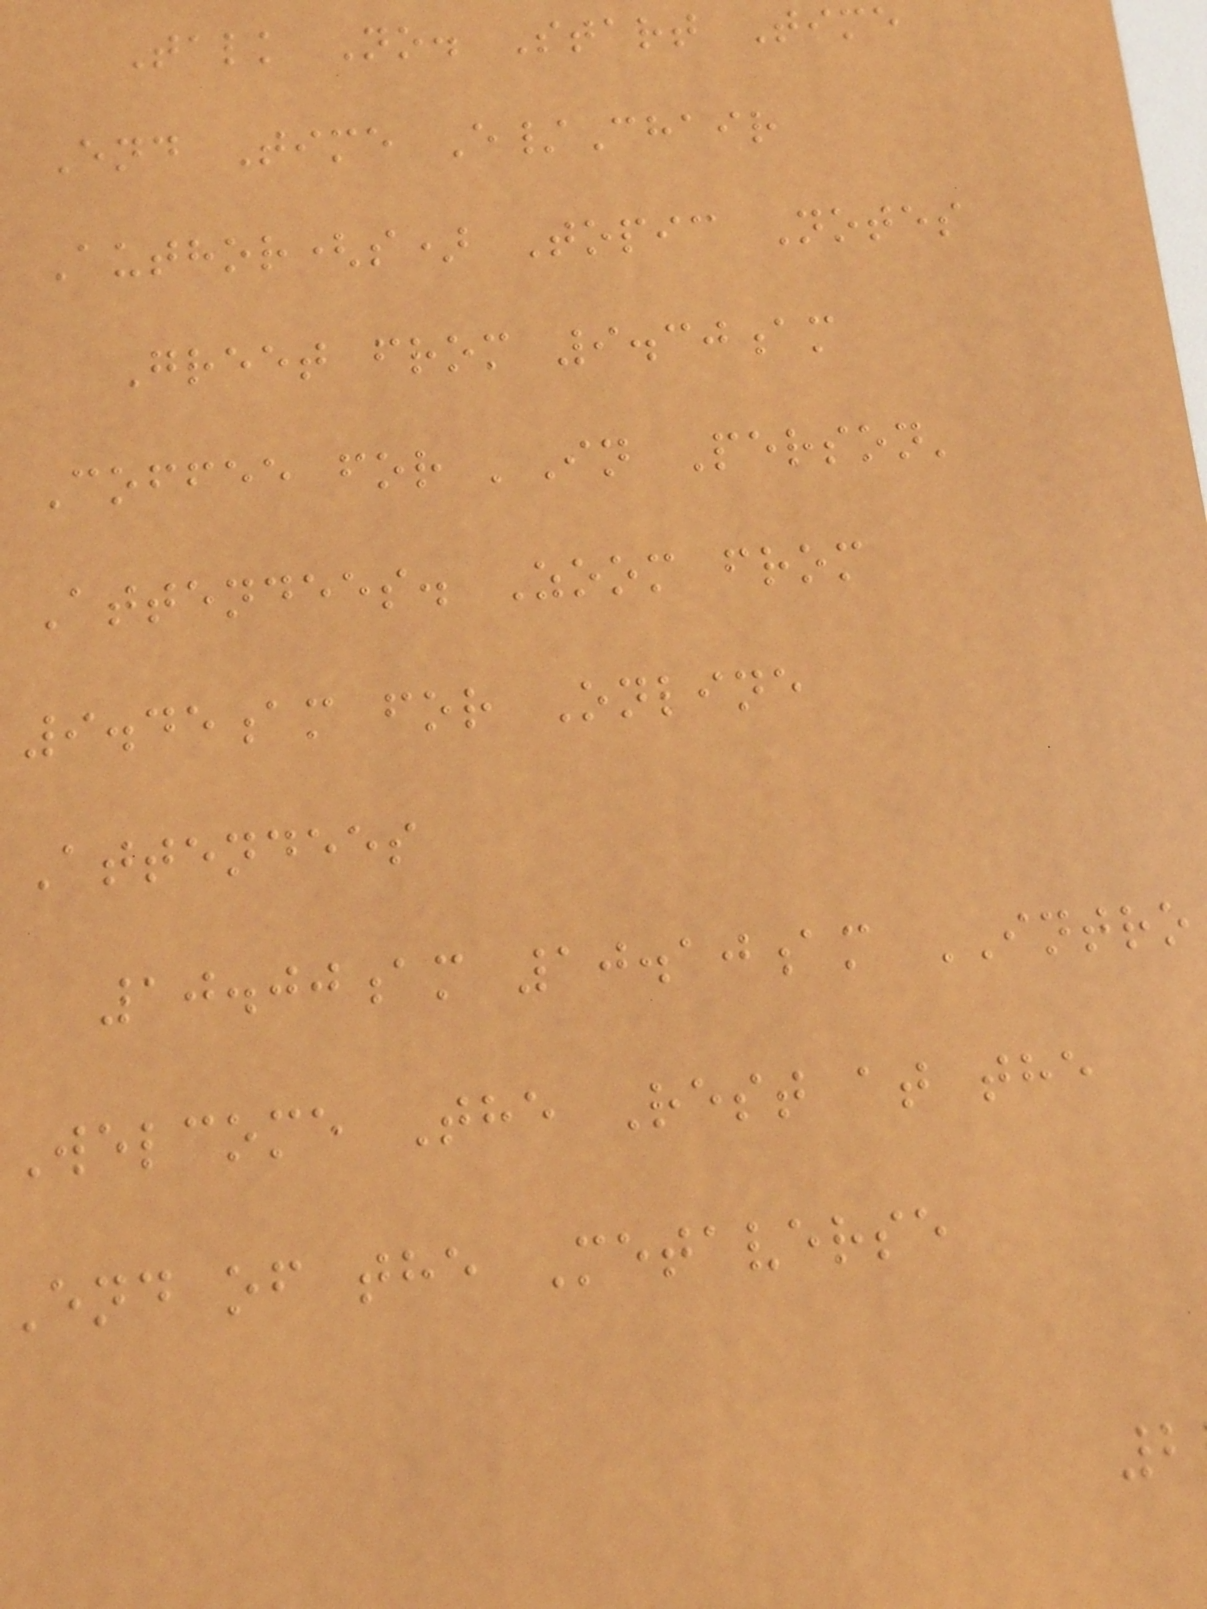Talk No. Start Time
End Time E/Chair
Author(s) Topic Notes
Greet from 9.30am
Coffee for 'In Person'
Attendees. Zoom from
9.45am for Online
Attendees
10.00am 10.10am INTRO
Welcome The Rest at the
End of the Metaverse
